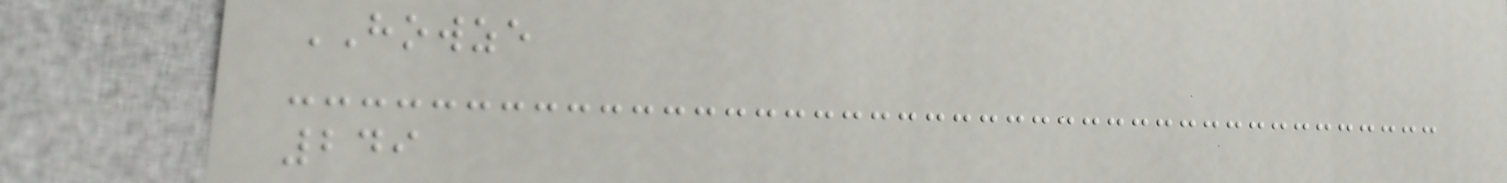HOWZE
249
